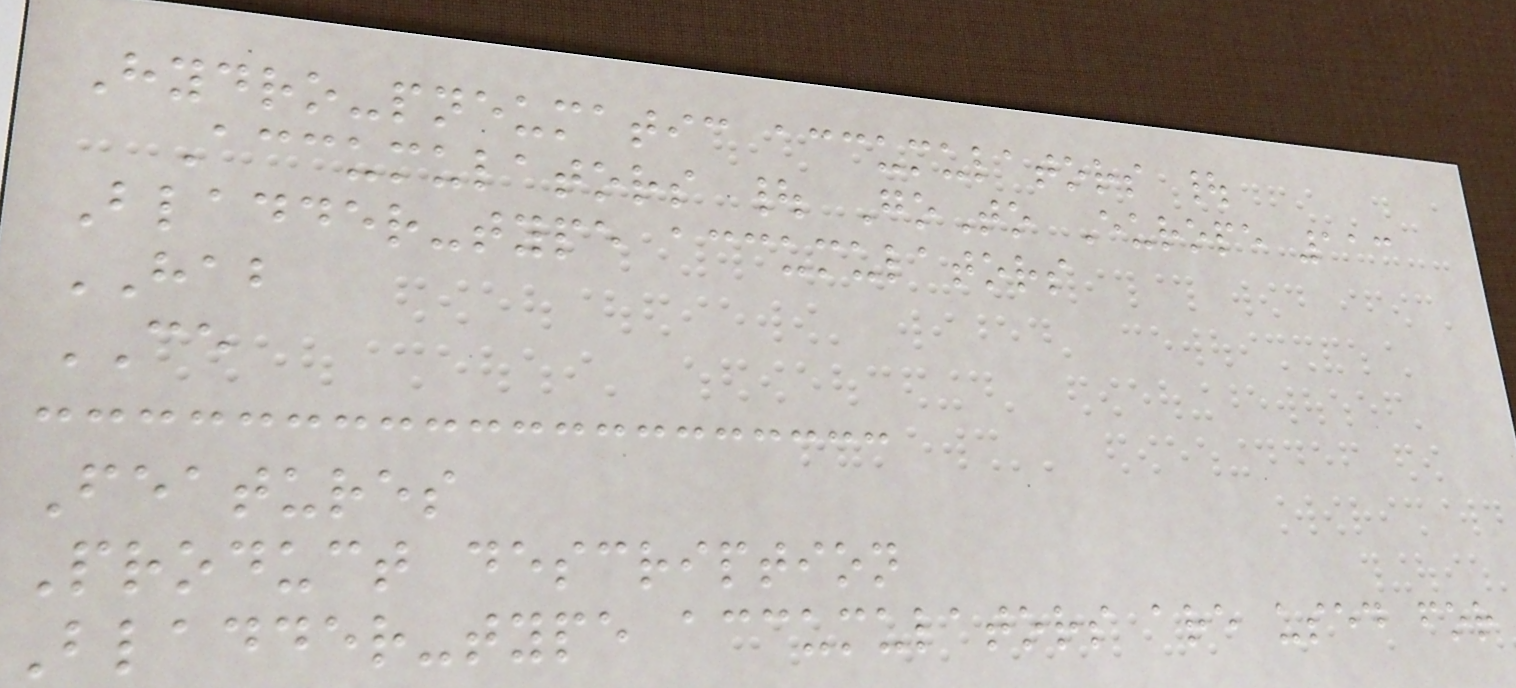Hydro-pneumatic accumulators |
Accumulators | GoTo Europe 113
Bladder-type accumulators
HAB
CE
Features
Product description
Bladder-type accumulators are used for
